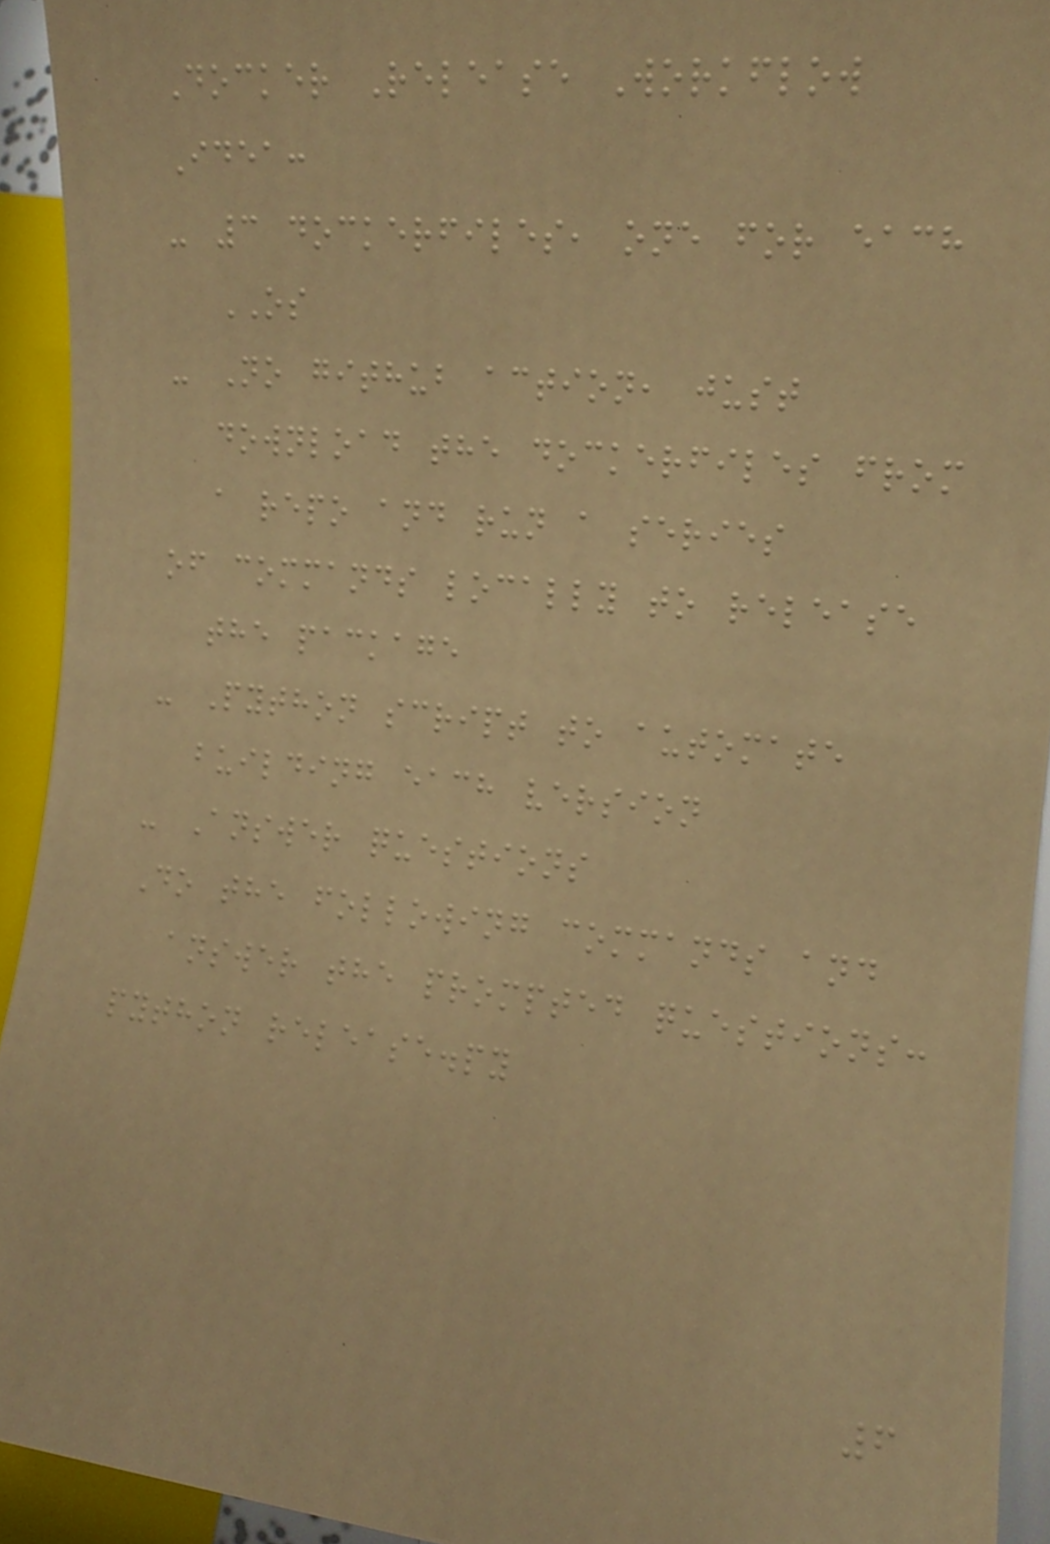Docker Release Workflow
Idea:
- 3 dockerfiles, one for each
OS
- No github action, just
download the dockerfiles from
a repo and run a series
of commands locally to release
the package
- Python script to automate
building each version
- Answer questions
Do the following commands and
answer the prompted questions:
python release.py
6
